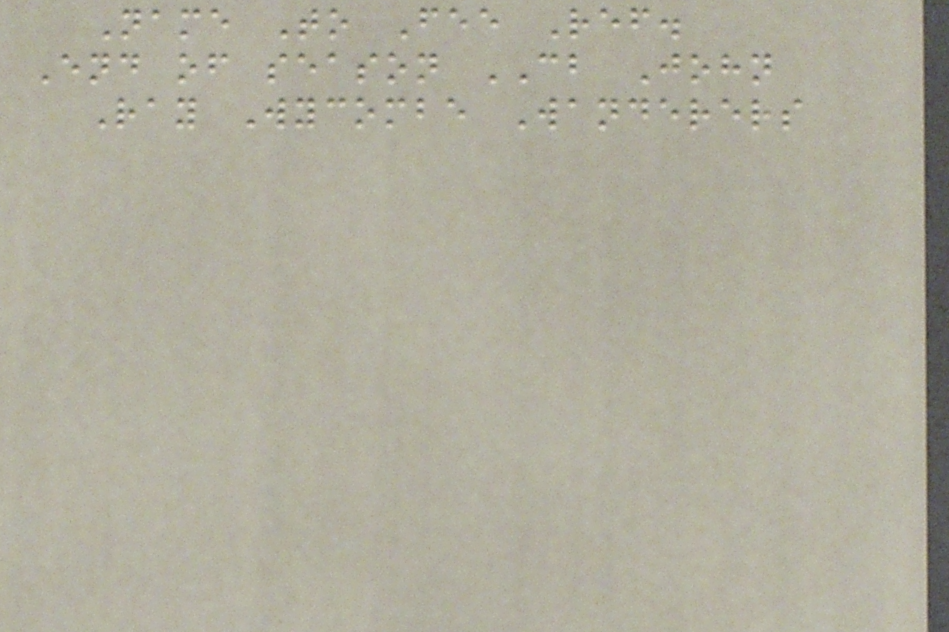Name To Fee Ref.
End of season CB John
Ray Wycombe Wanderers
